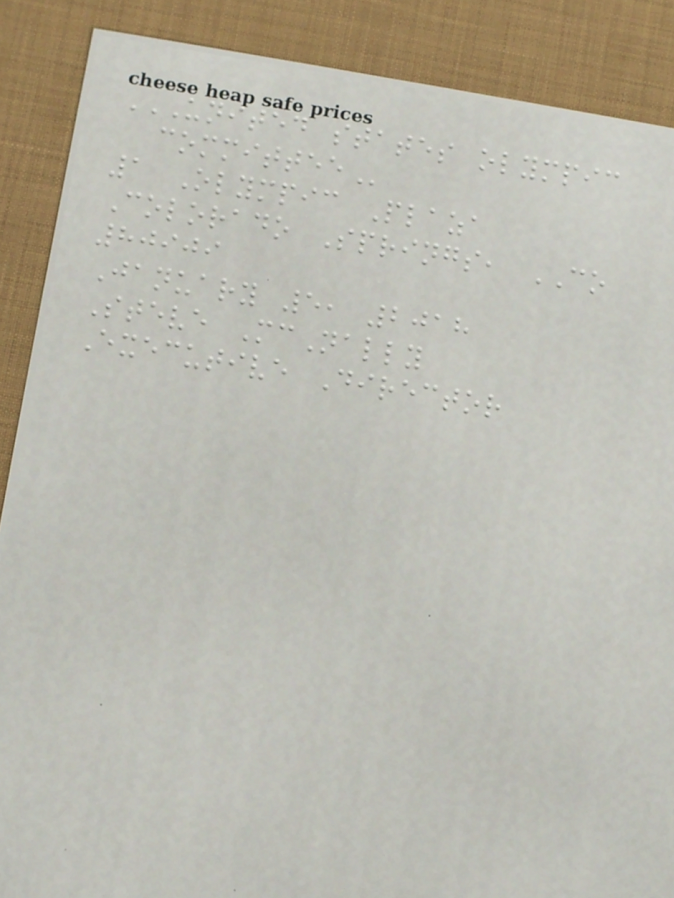UNITED STATES OLYMPIC
COMMITTEE
1 Olympic Plaza
Colorado Springs, CO
80909
January 5, 2018
Steve McNally
Executive Director
